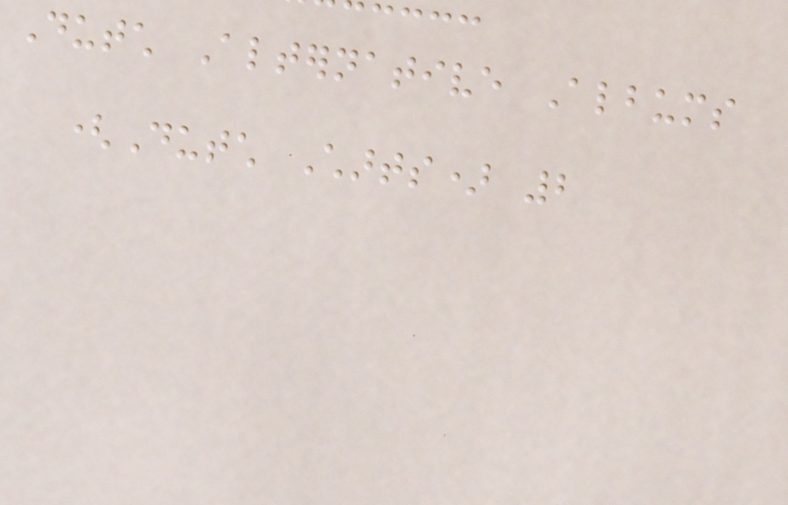Dutch Alternative Albums
(Dutch Charts) 2
